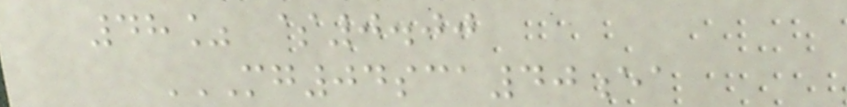48% $0.00
MG04SCA40EA
